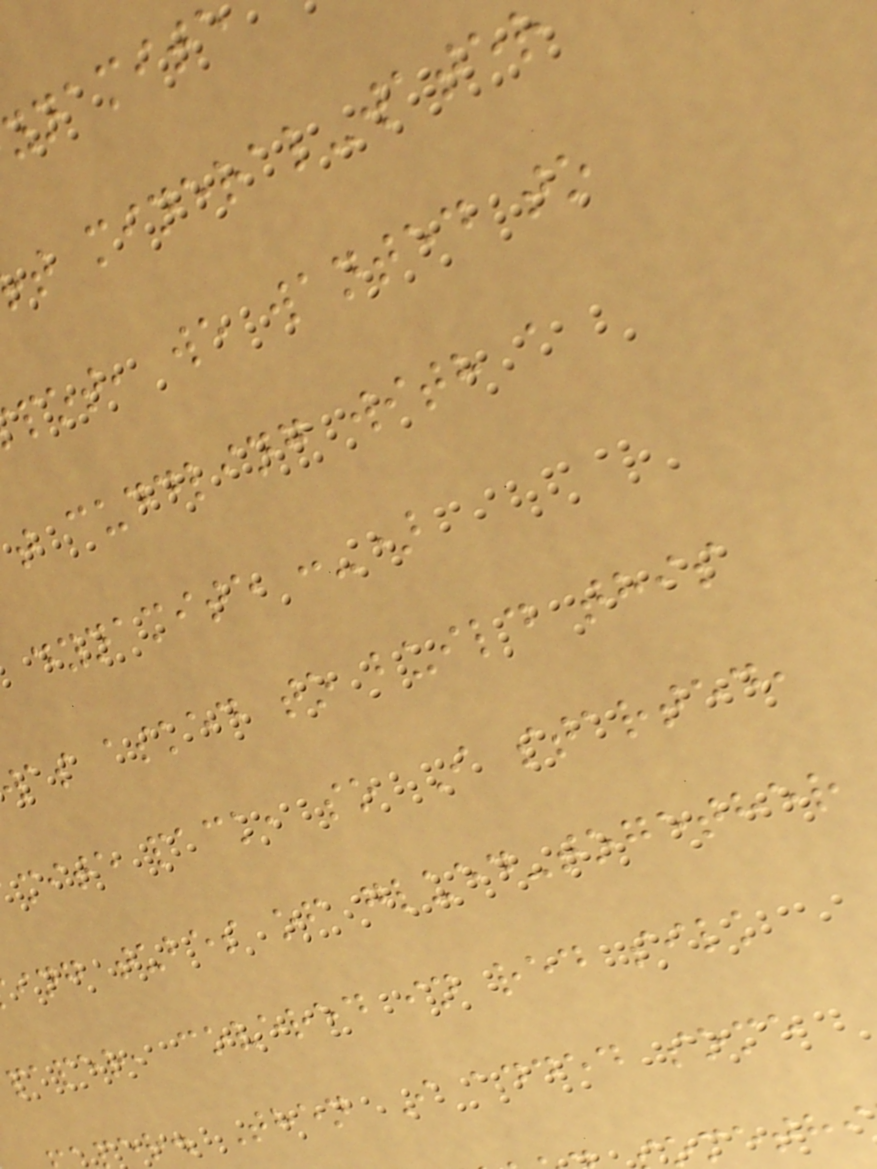t mineral-water
pot, we wanted to
t cuddling with a
dynamite :-)
as asked to build this
mite pack, so I started,
ing tubes of glued-together
paper, covered in red silk
er. Then I added some
